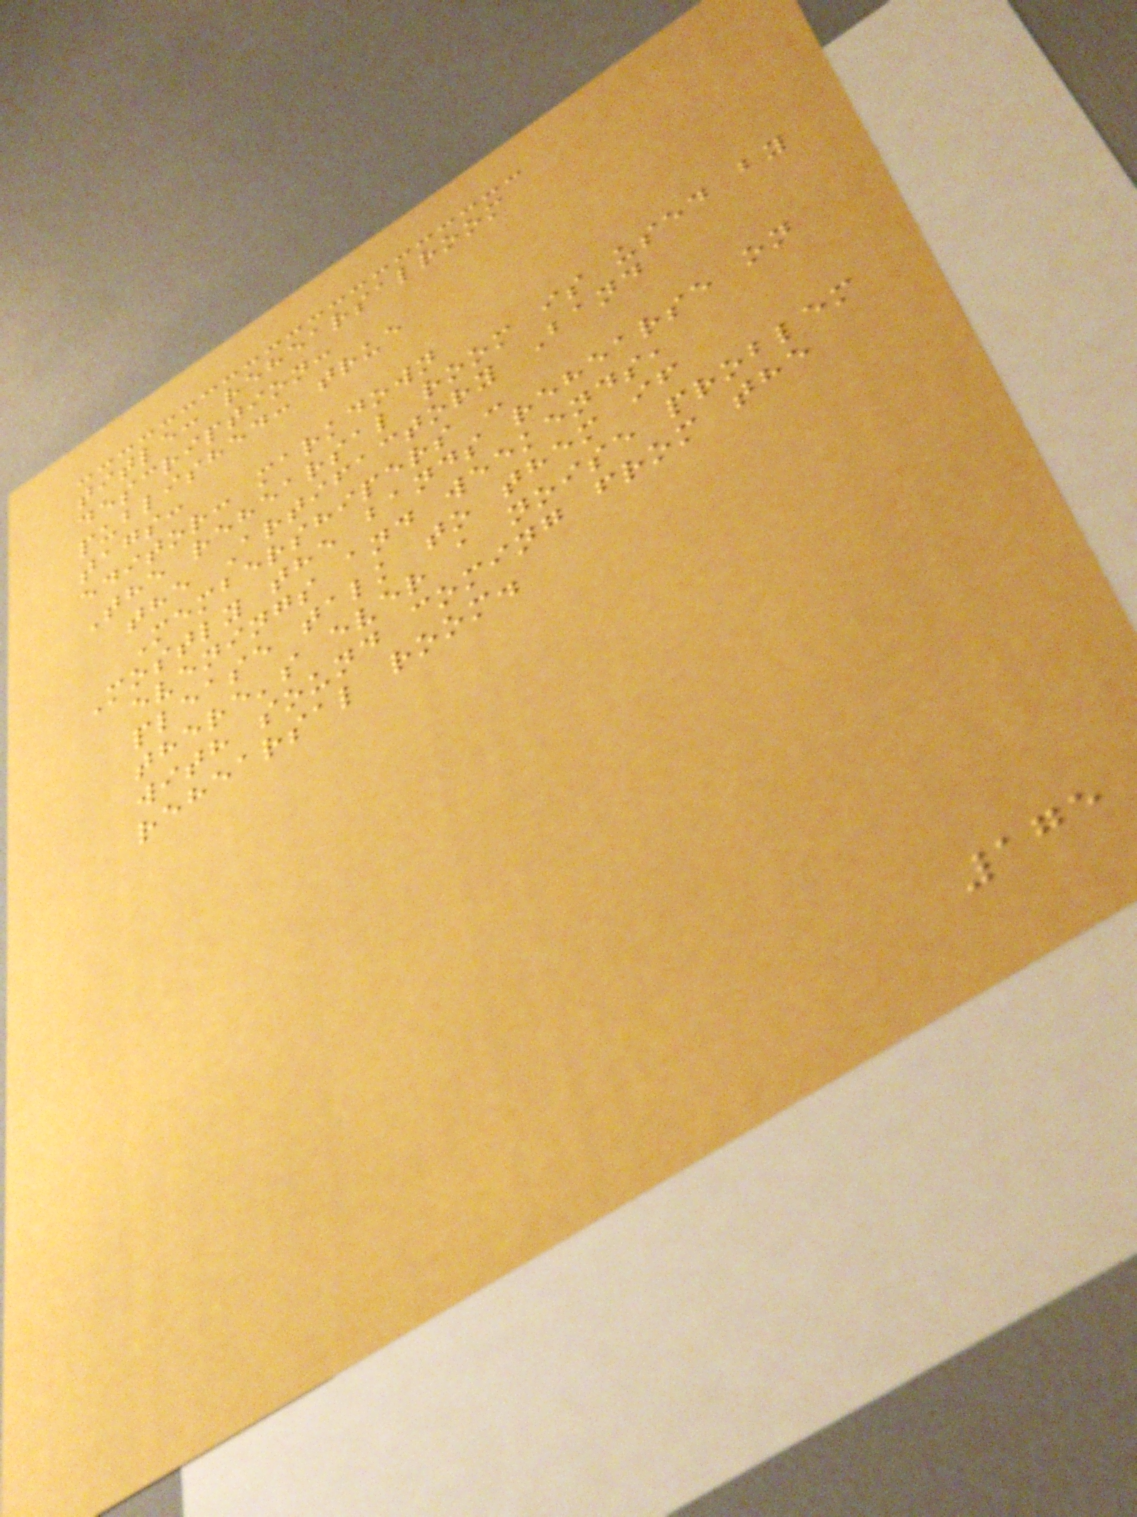title: rehearsalroom
description:
published: true
tags:
editor: markdown
The rehearsal room is used by
the Artifactory Band
Membershipers -
Mostly the bands rehearse on
evenings and weekends,
please talk to them if
there's ever a noise problem
with sound coming from the
rehearsal room.
175
